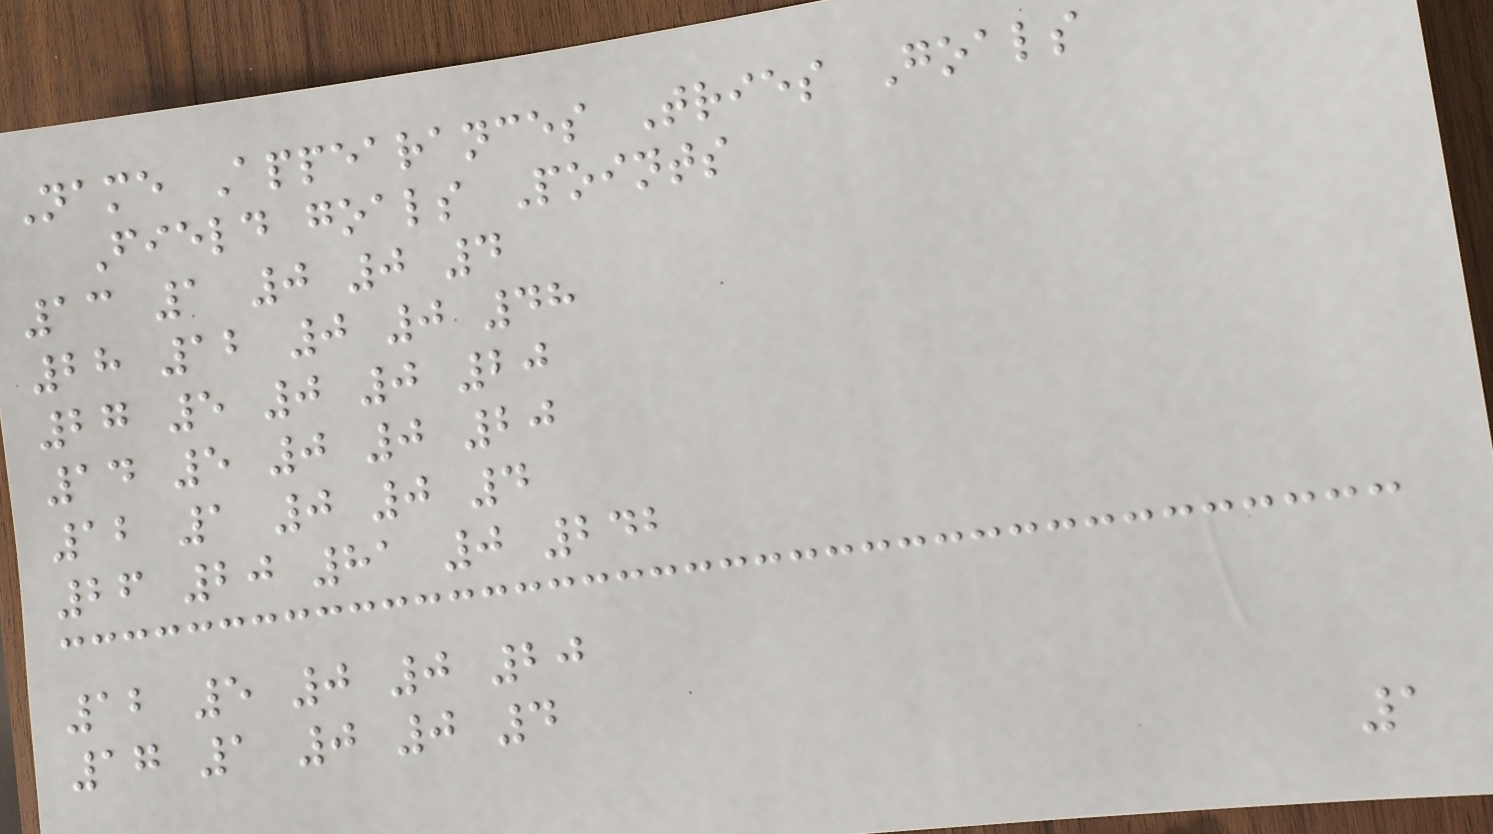Name Appearances Tries Goals
Field goals Points
13 1 0 0 4
28 12 0 0 48
27 5 0 0 20
14 5 0 0 20
12 1 0 0 4
26 20 81 0 242
12 5 0 0 20
17 1 0 0 4
1
